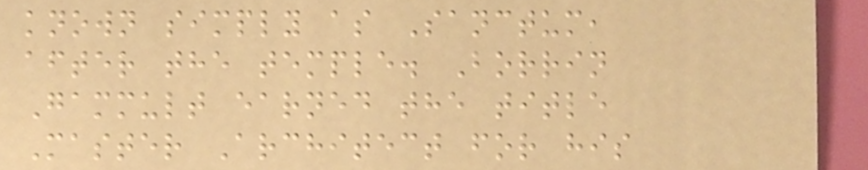known simply as Sanctum,
after the temple. Borrin
Gammult earned the title
Master Architect for his
